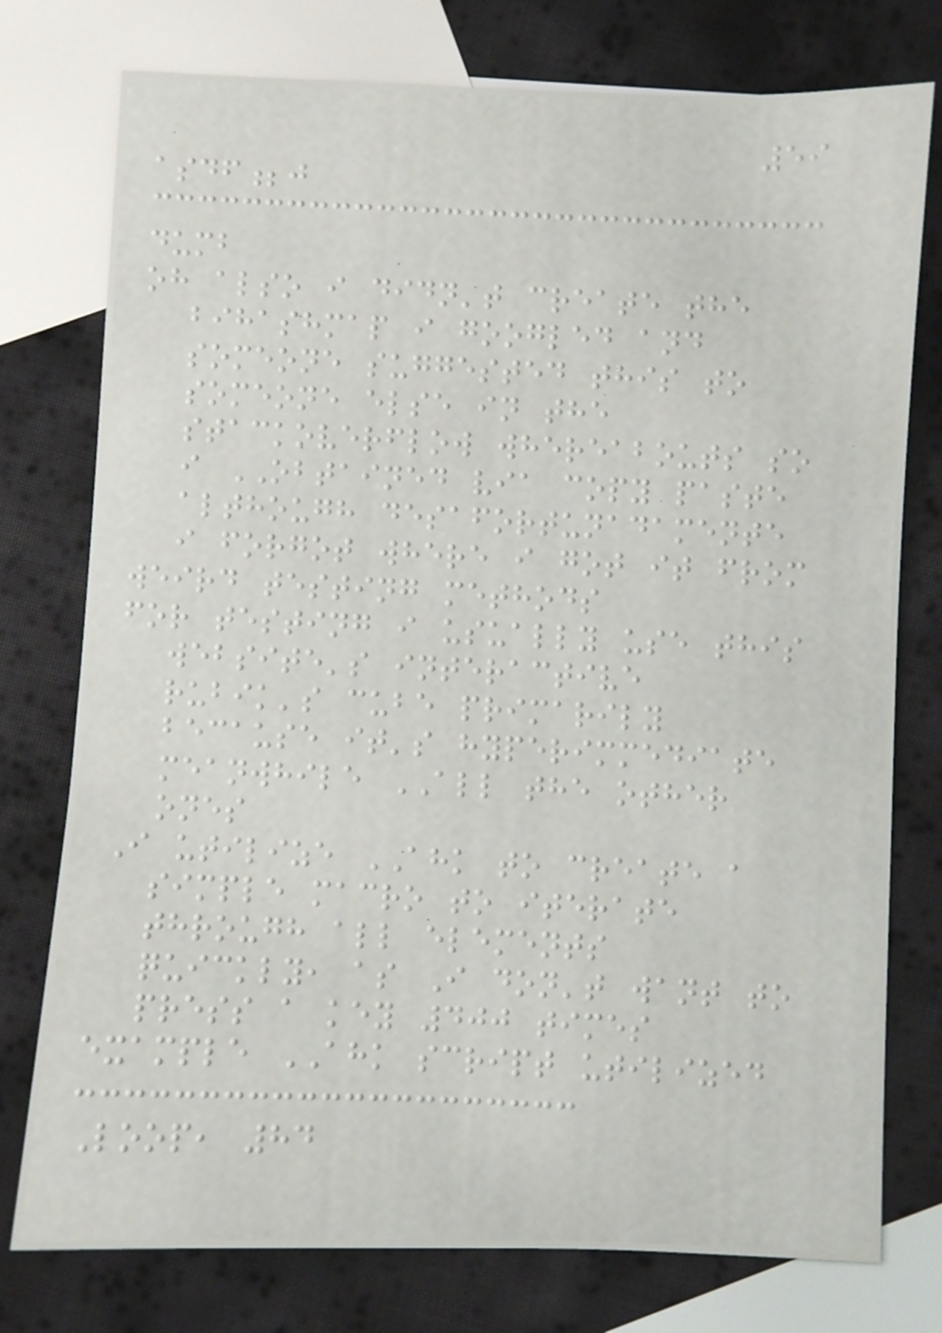59
asdf;j
dumb
oh also i didn't create the
bihashmap i googled and
someone suggested this to
someone else in the
stackoverflow whereabouts so
i OBTAINED via copy paste
although desafortunadamente
i forgot where i got it from
weird testing methods
for testing i usually use this
website's interactive
rubik's cube primarily
because it's hyperimmediate
meanwhile ALL the other
ones
I utilize AHK to create a
simple macro to iterate
through all elements
quickly, as I don't want to
press a key 400 times
example AHK script utilized
Loop, 84
